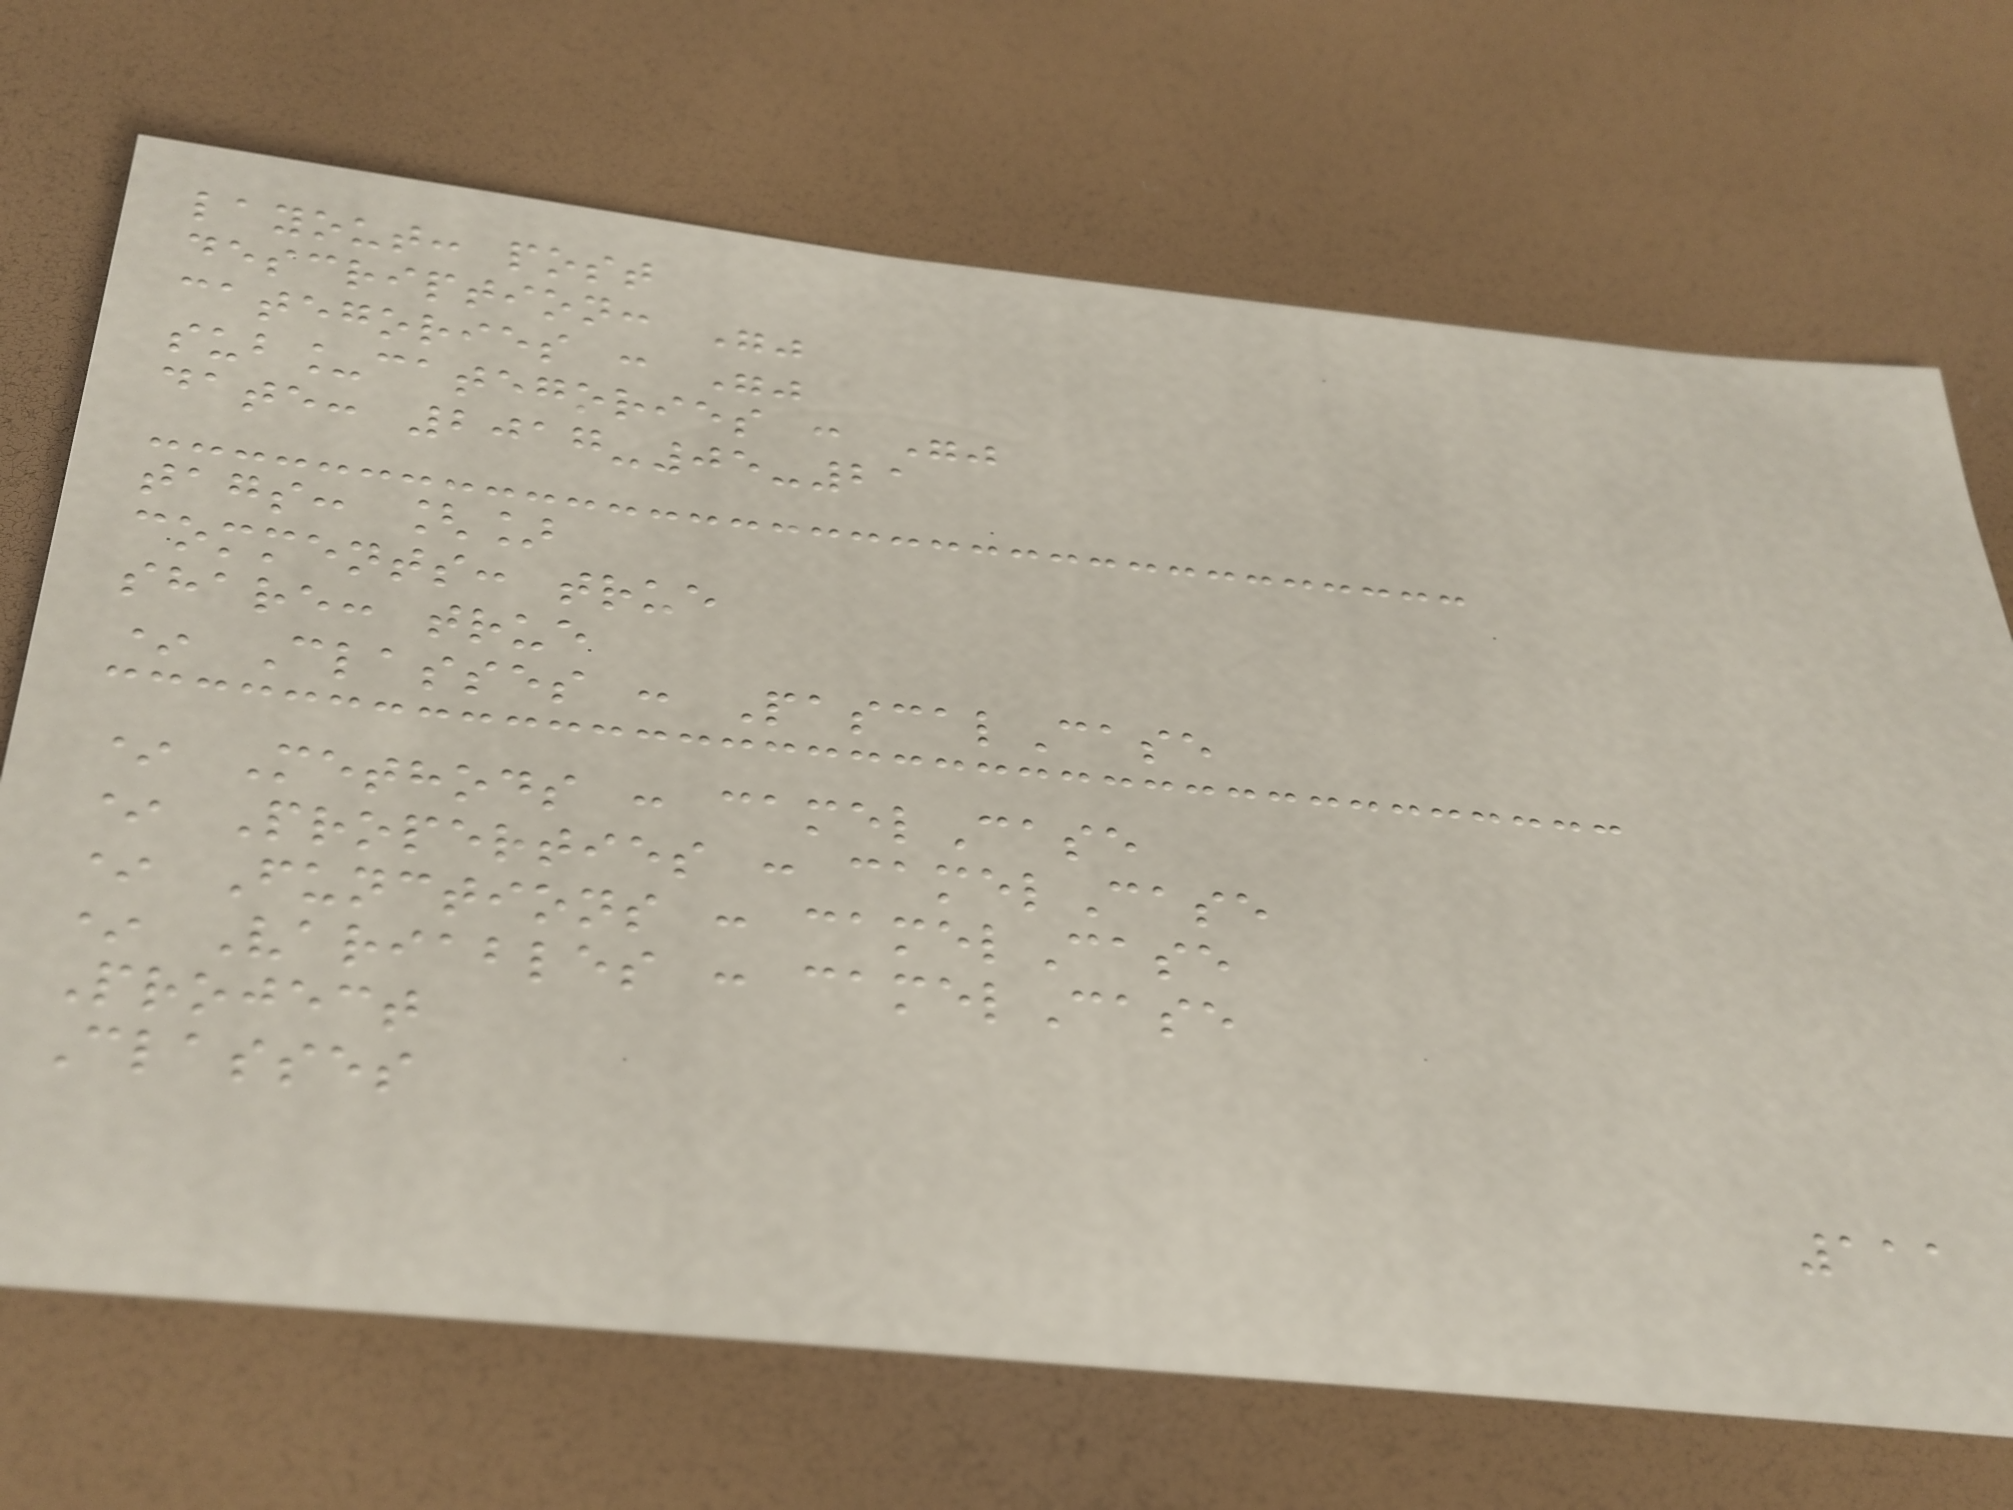layout: post
description: ""
categories : ""
sub_categories : ""
date: 2017-05-21
tags: []
comments: true
share: true
* Classes : PascalCase
* Methods : camelCase
* Properties : camelCase
* Functions : camelCase
* Variables : camelCase
Project
Classes
111
